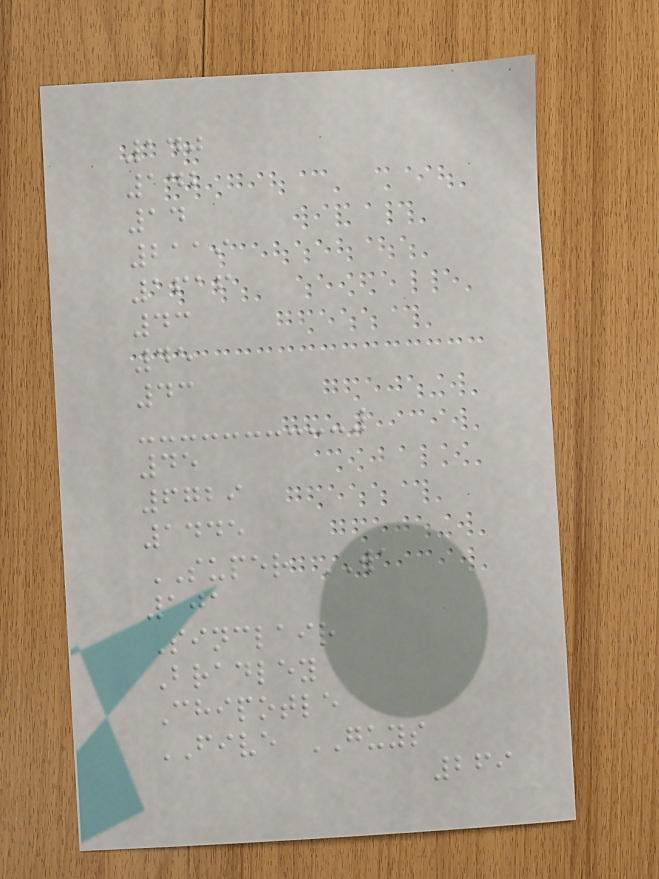140
142
14
2119
1616
43
45
43
45
6729
1445
SUPER WA
101
Sinclair
Bradley
Chipotle
FIVE GUYS
269
